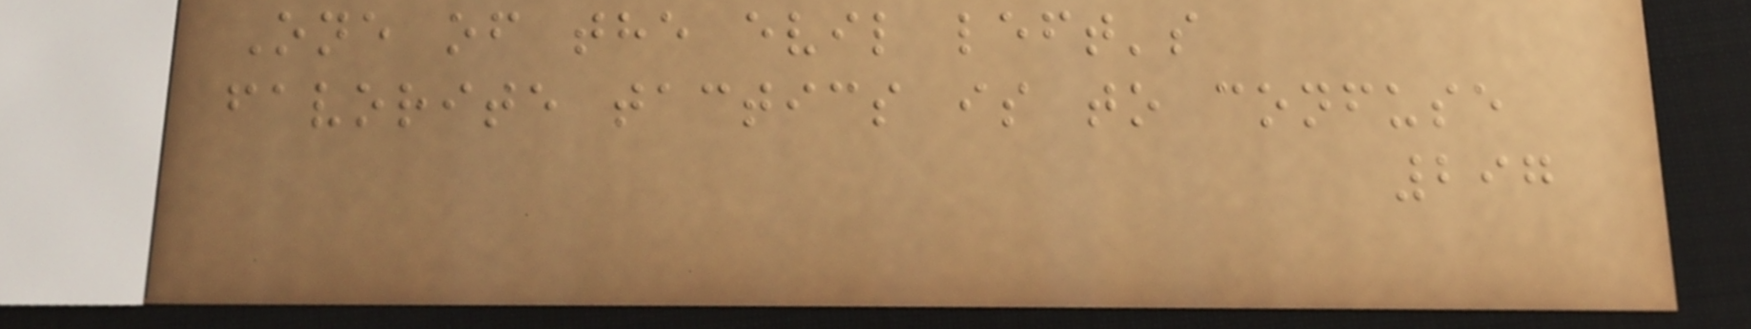One of the evil left's
favorite tactics is to confuse
297
